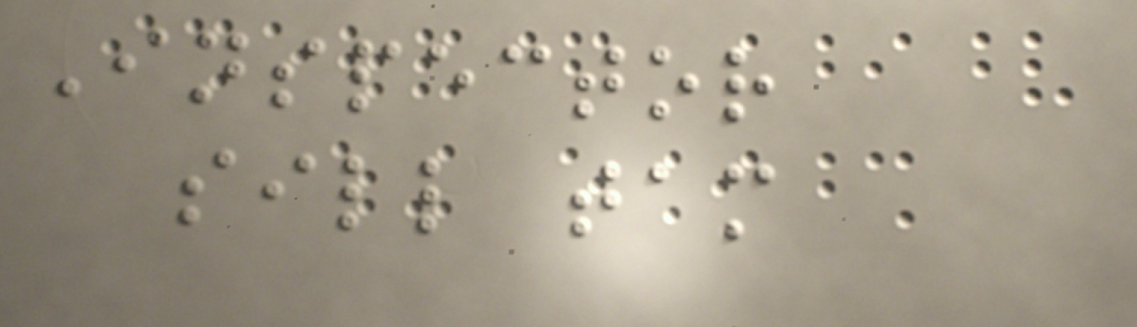Inspector
sill tam
